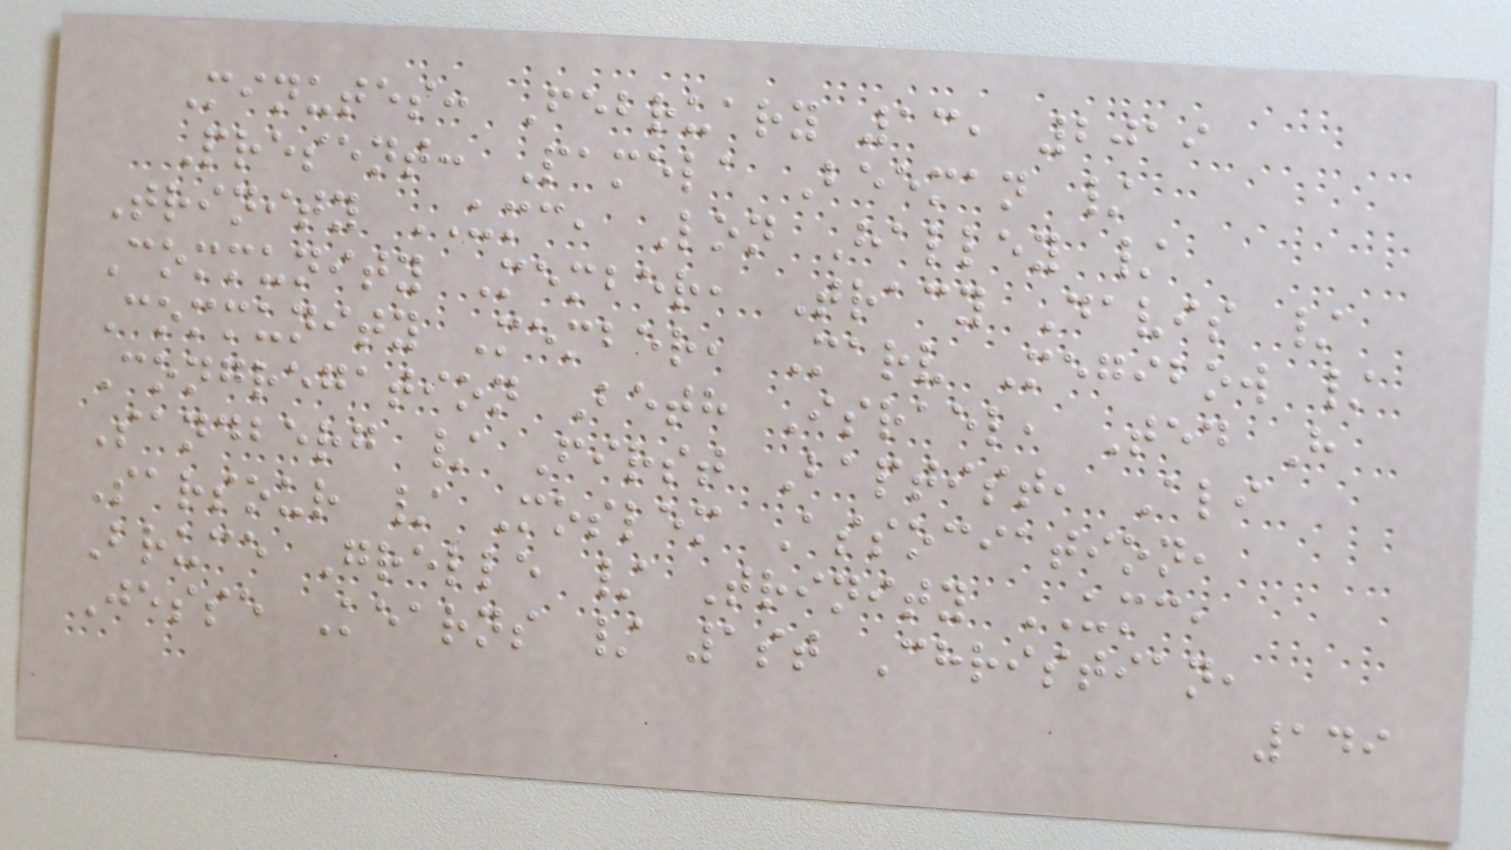Minutes: February 13, 2019
Present: Pamela Beeman /
Trinity UMC, Lon Halley /
Community Member, Tracy Davis /
Community Member, Marv Megibow /
Congregation Beth Israel, Ted H
Sandberg / First Baptist, Ali
Sarsour / Moslem Association,
Bruce Grelle / Trinity UMC,
Jesse Kearns / 1st Christian,
149
